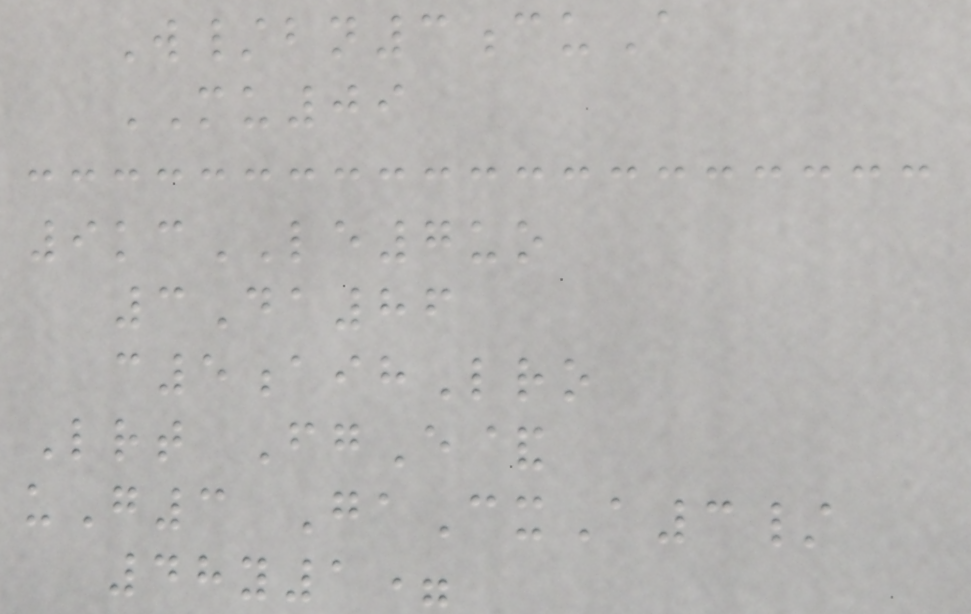W/bn3cuA
MU09
9kcLE7uo
3Da86
c5aihLro
Lrt FgE&
uG3 GaCxA3/
48y1=
